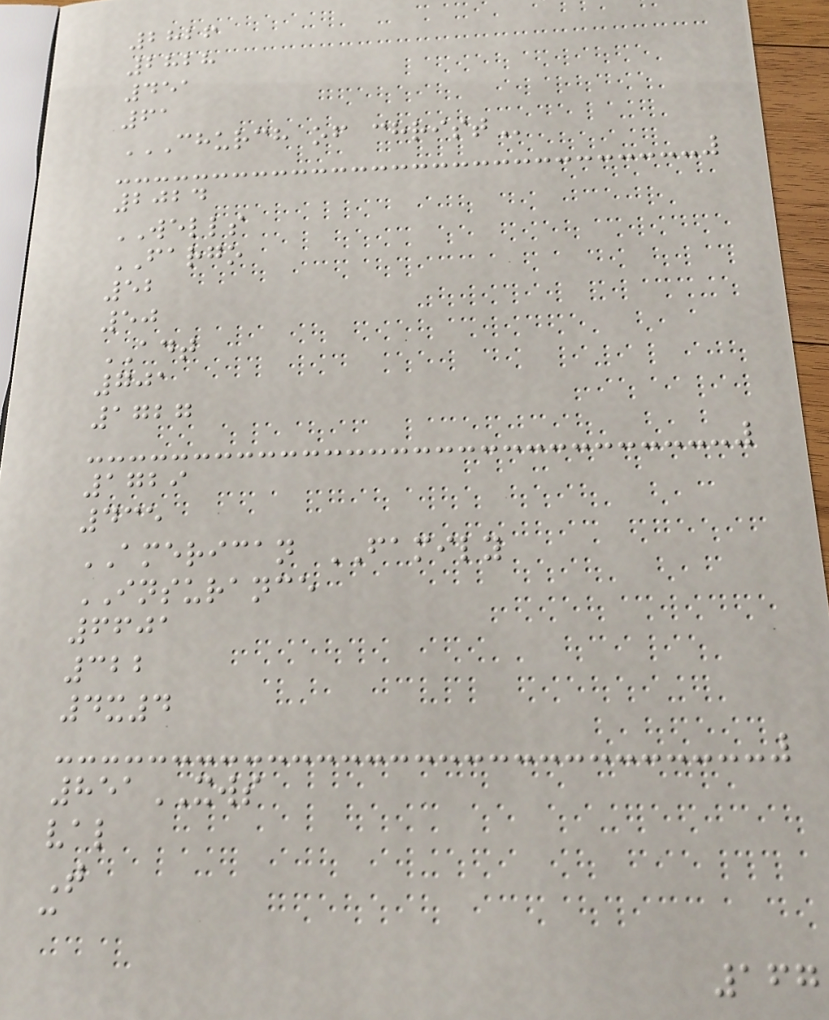2826
2828
451
61
CHURCH OF CHRIST
2024
WELLS
FARGO
52
50
ADT
701
1727
1729
435
AMERICAN FAMILY
INSURANCE
6601
322
4x4
851XWS
val
T
c
167
